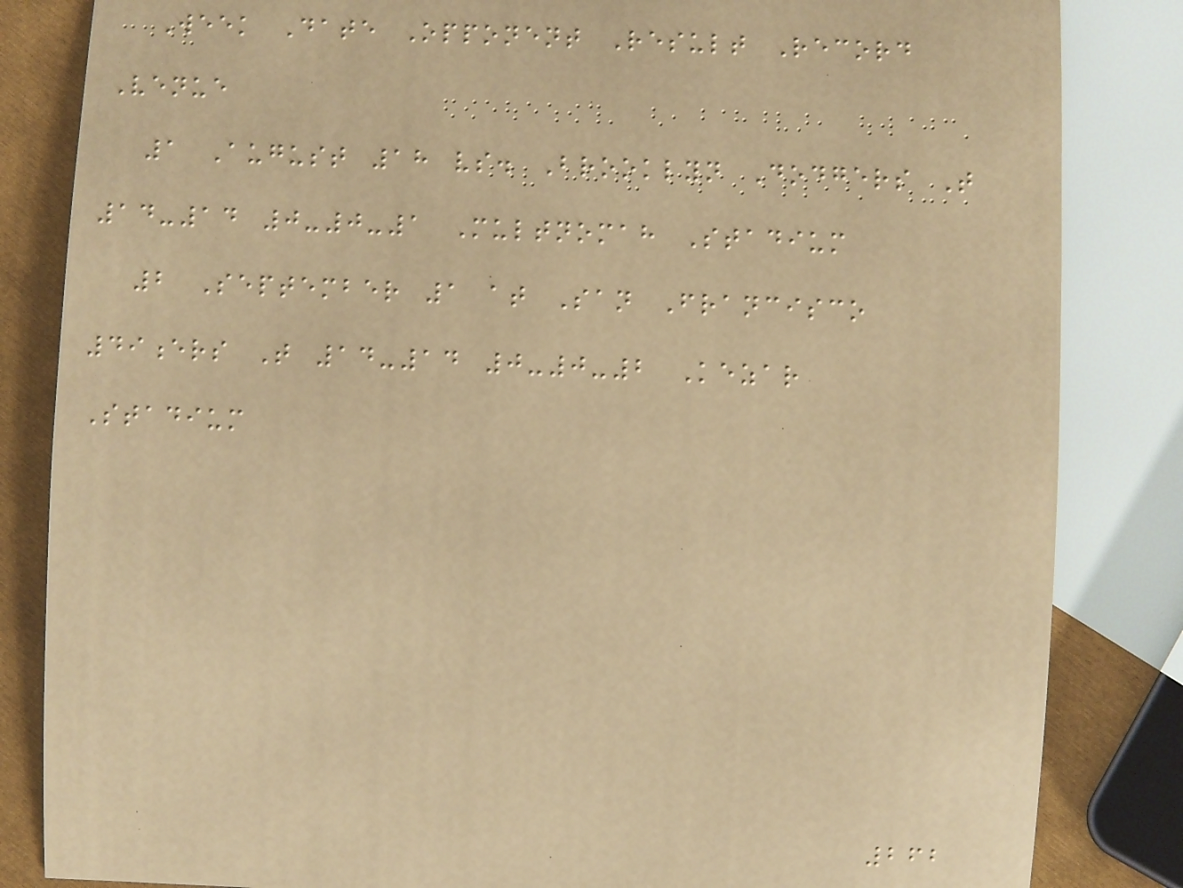Week Date Opponent Result Record
Venue
1 August 18 vs. Brooklyn Dodgers T
14-14 0-0-1 Multnomah Stadium
2 September 1 at San Francisco
49ers T 14-14 0-0-2 Kezar
Stadium
262
